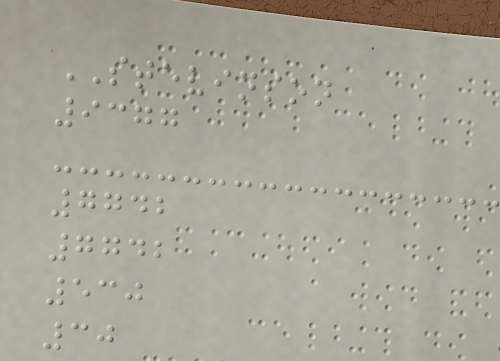STEVINSON
9377
7742
7742
530
30
